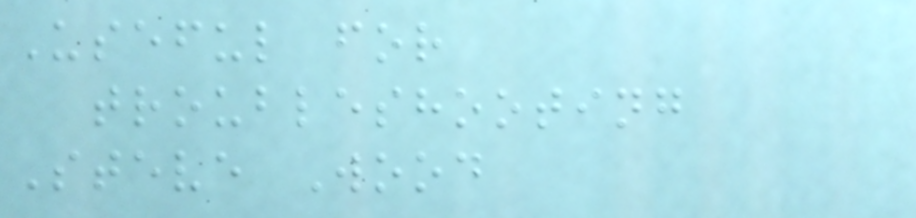Useful for
troubleshooting
Steve Wood
